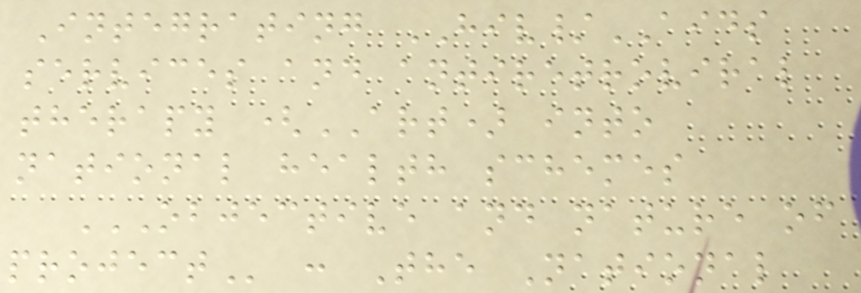Integrating HIV/AIDS
services and antiretroviral
therapy (ART) into
national health schemes
OBJECTIVE AND NATURE OF
PROJECT : The National
